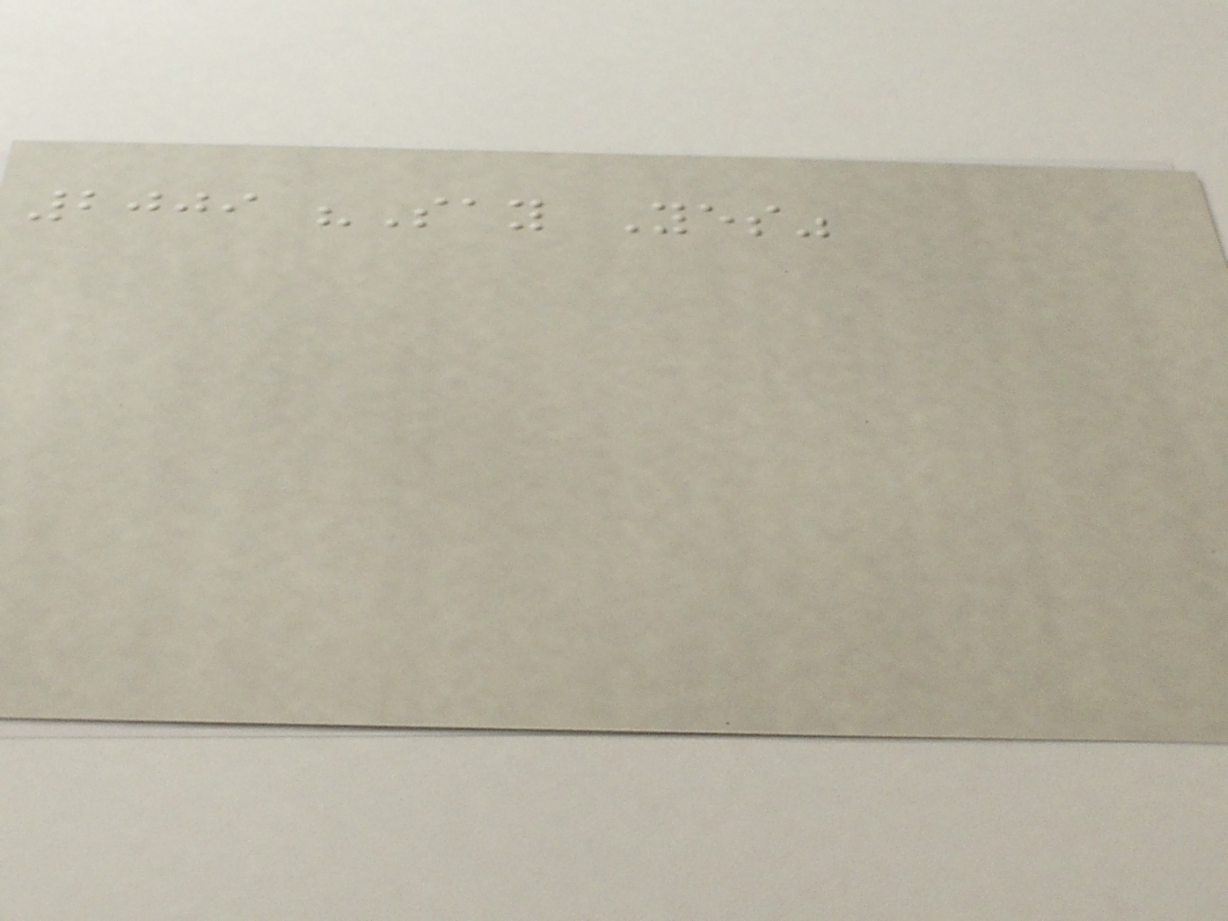2009 "Say Yes"
